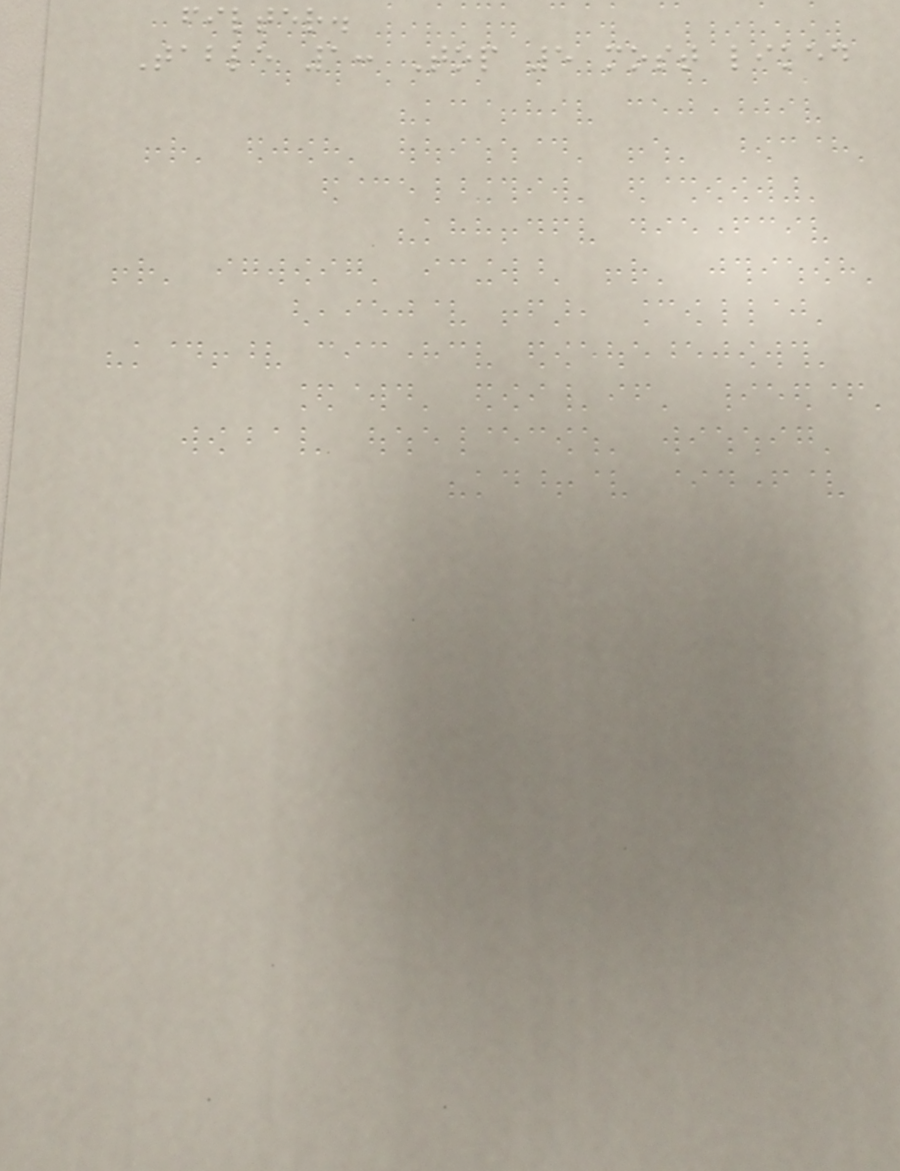filter.
Table 1: Top 5 most liked
